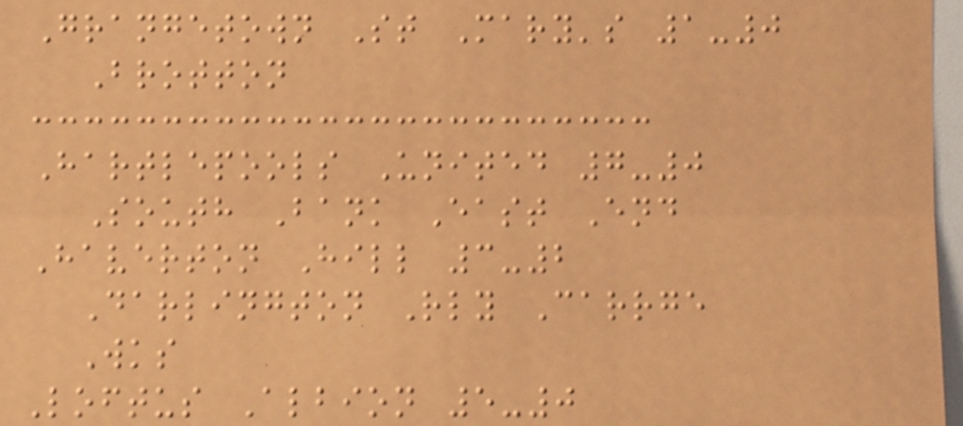Grangetown St Mary's 1-0
Brotton
Hartlepools United 7-0
South Bank East End
Haverton Hill 3-2
Darlington Rly Carrge
Wks
Loftus Albion 5-0
